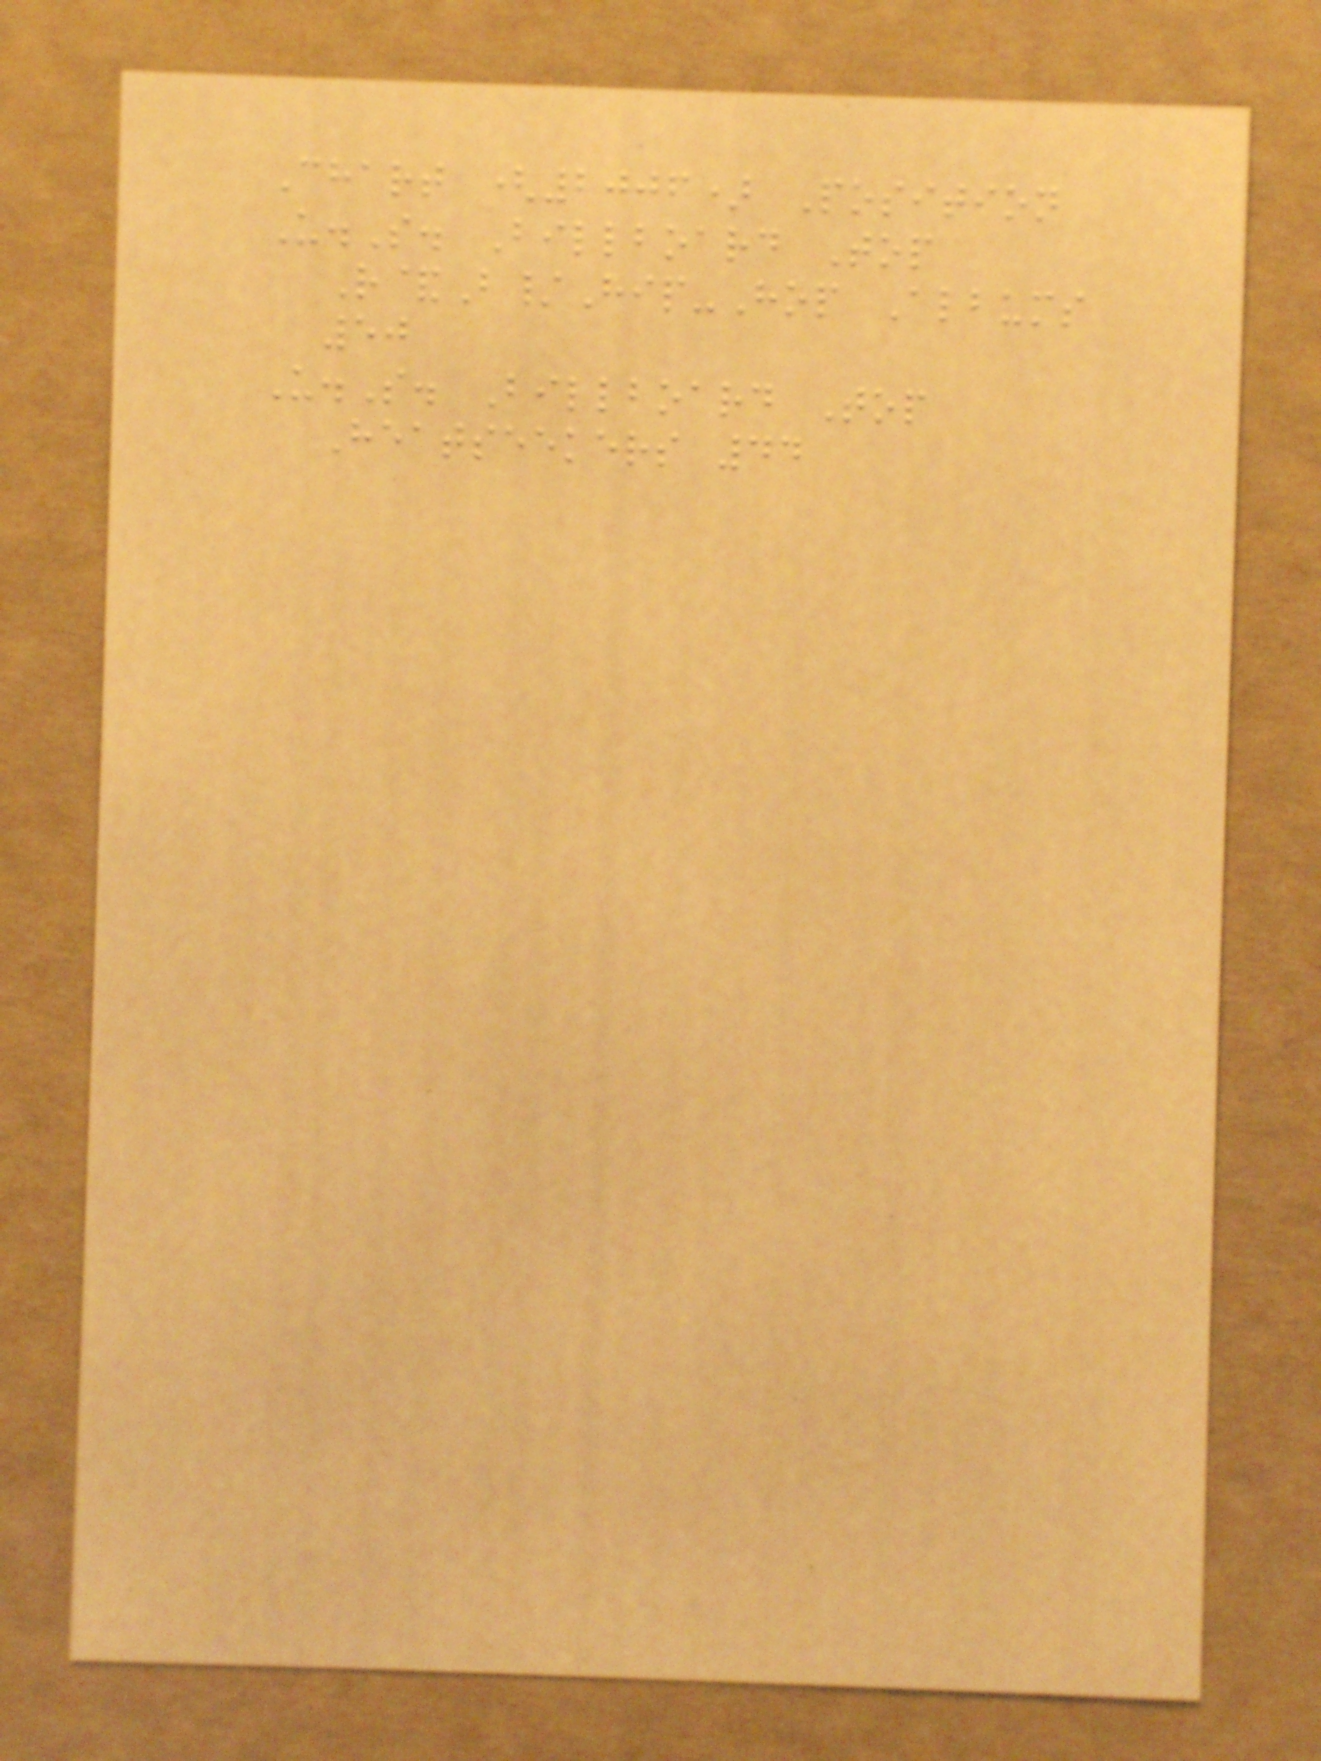Chart (2006) Position
U.S. Billboard Top
R&B/Hip-Hop Albums
50
U.S. Billboard Top
Heatseekers 44
